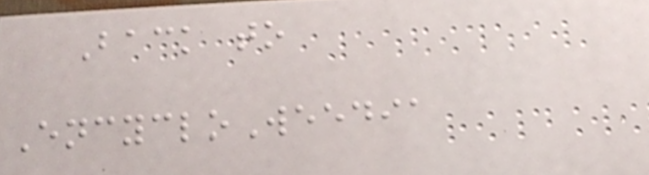Back to
EncycloWeedia
